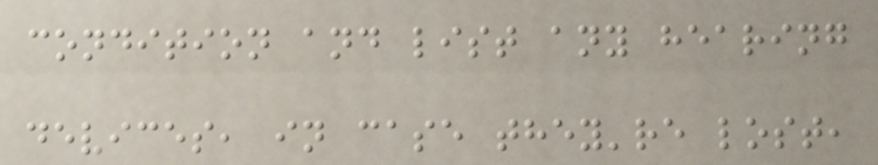condition and list any hearing
devices, in case they're lost,
